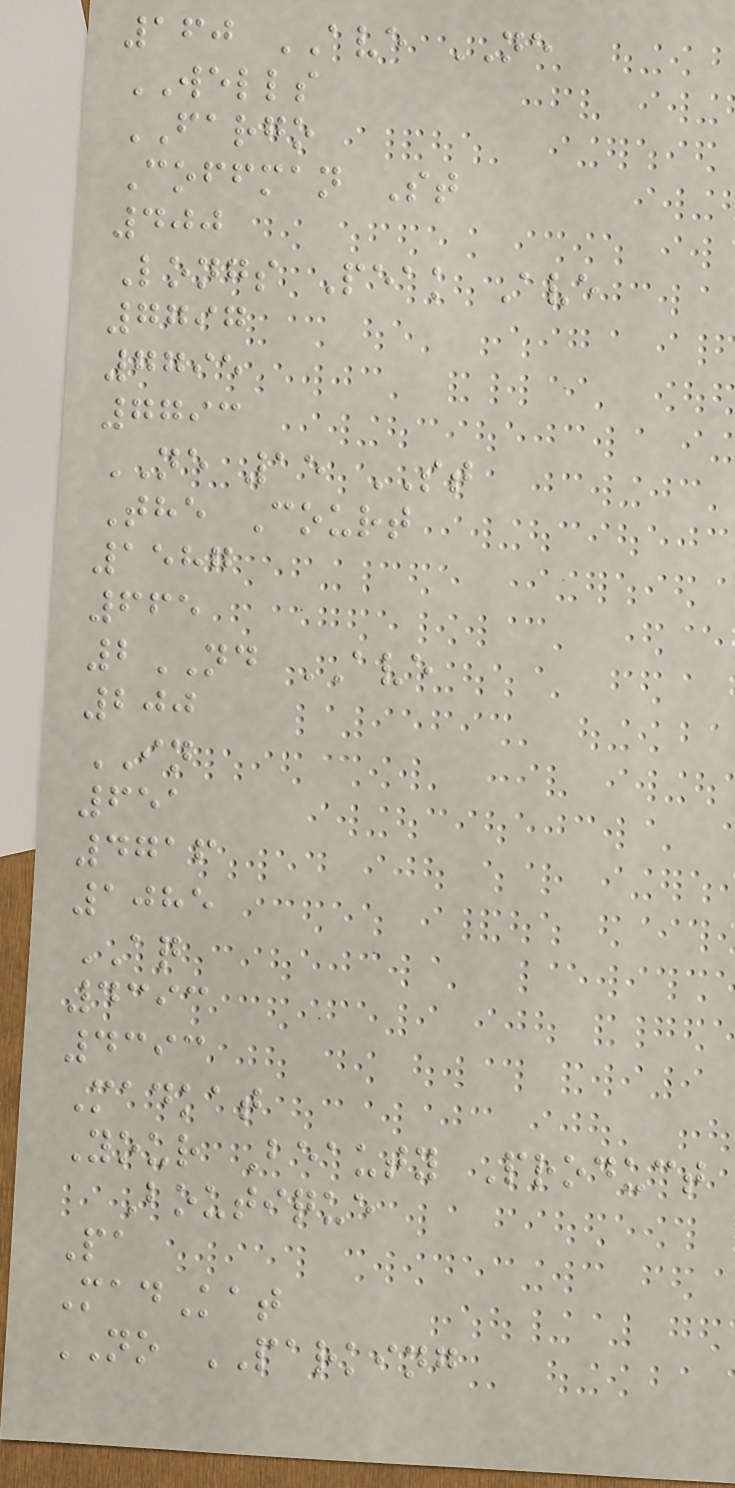160 AVE NE
WELLS
FARGO
Coffman St
400
Longs Peak Ave
7797
7795
7793
NE 15 ST
The Court
1587
665
2ND AVE
200
IN
651
4716
1085
AQ
4393
4393
Madkat
Your Beauty Product
Boutique
Pa
MadKat
NO PARKING
